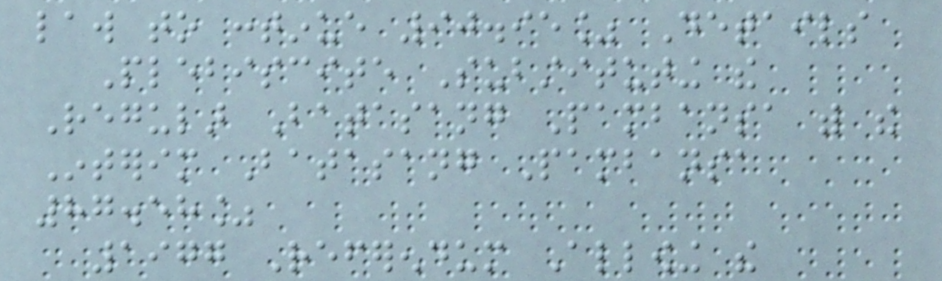law to continue 90.95% Details
Plebiscite Substituting the
Regular Batasang Pambansa with the
Interim Batasang Pambansa
87.58%
1977 Referendum Allowing the
